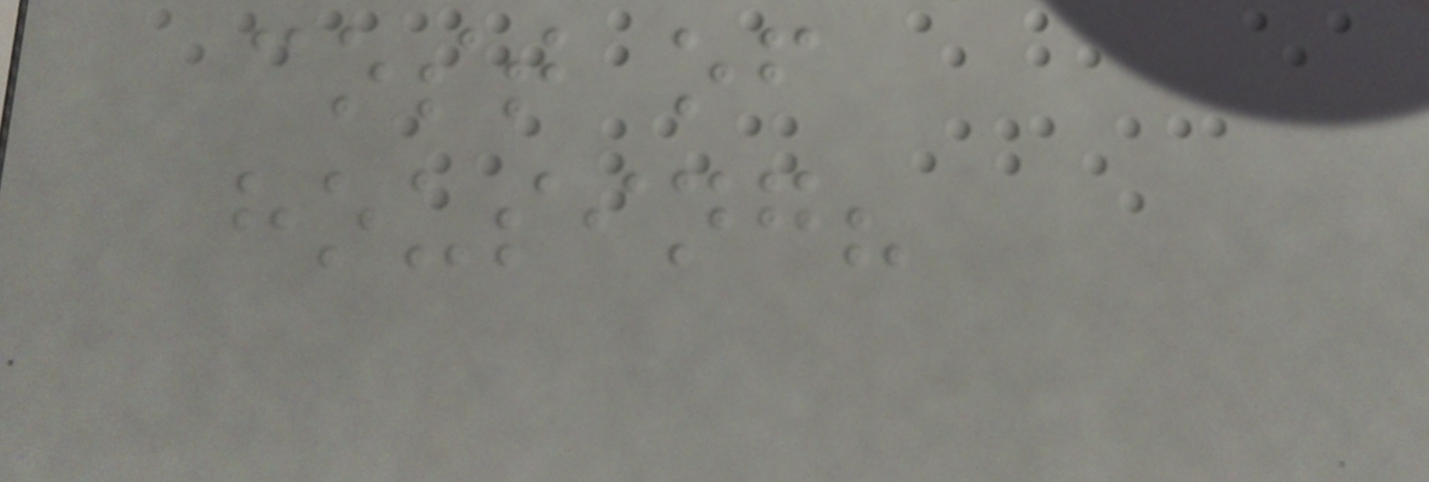cost of
housing?
